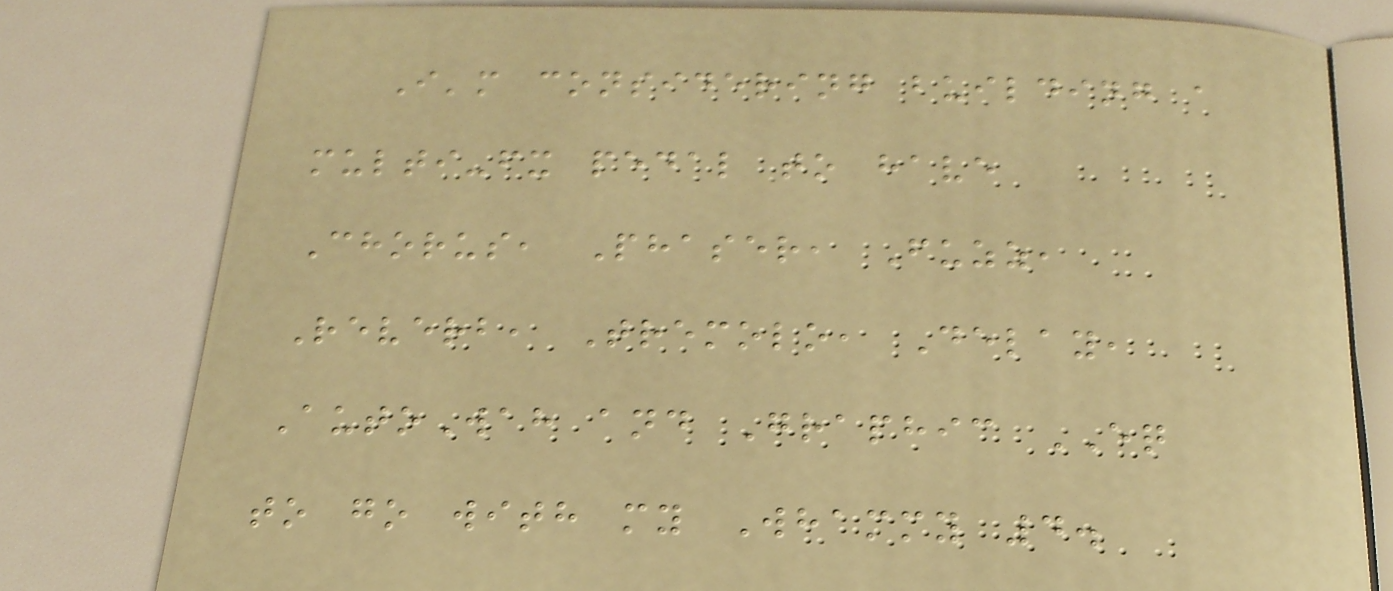I'm considering building a
multi-fx pedal to have
Chorus, Phaser, Fuzz,
Reverb, Tremolo, Delay,
AutoWah and Graphic EQ
to go with my Whammy 4.
